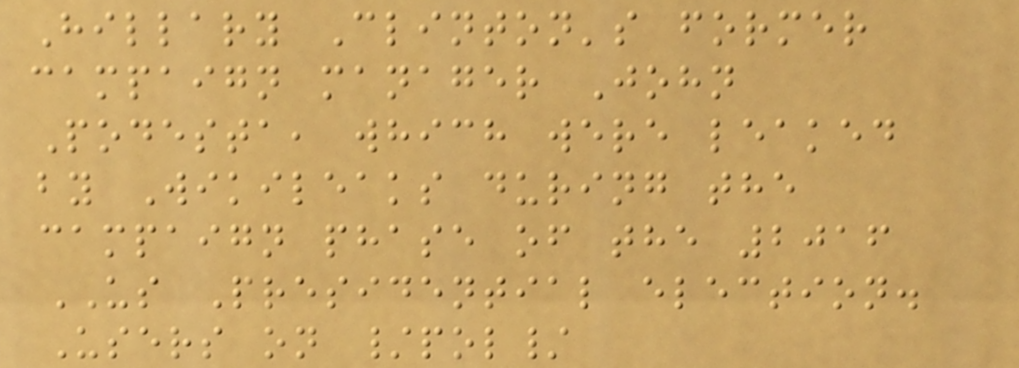Hillary Clinton's former
campaign manager John
Podesta, which were leaked
by Wikileaks during the
campaign phase of the 2016
US Presidential election.
Users on /pol/
